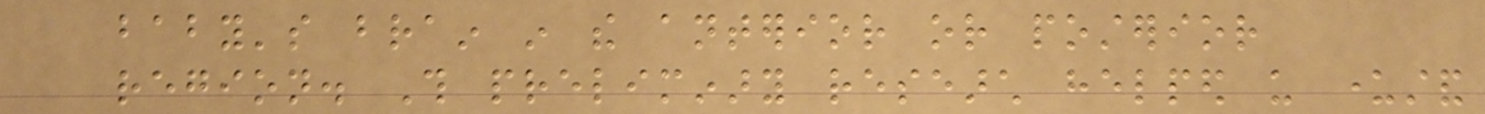baby's brain in the anterior or posterior
region. This preliminary research helped us understand
